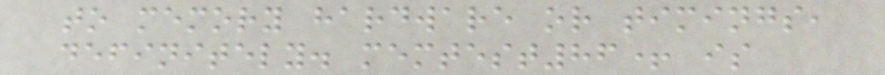to memory hardware or timings,
definitely. memtest86+ is
